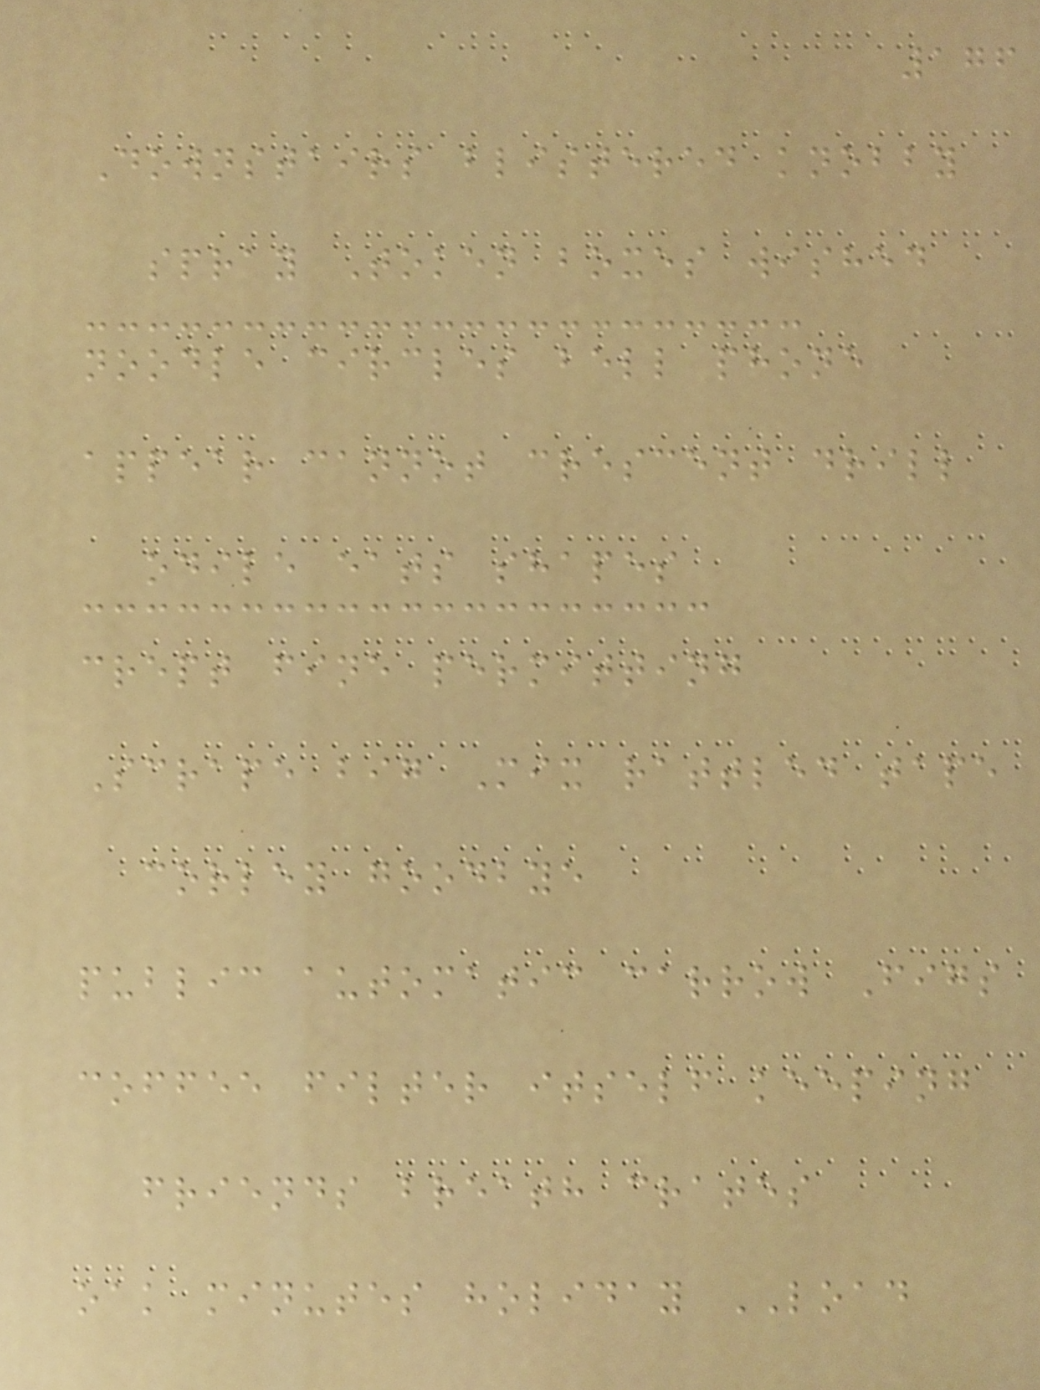176
Downstairs blistered knobby
spray Token boxes wished
noodle circles bell phone
appear cannot crescent drill
odile eats shapes
crept fine permitting
Scrape big Mix rattled tape
corley goodbye
public automatic carrow Figs
coffee filter itself keeping
friends breath crates
oak minutes holiday LOAD
